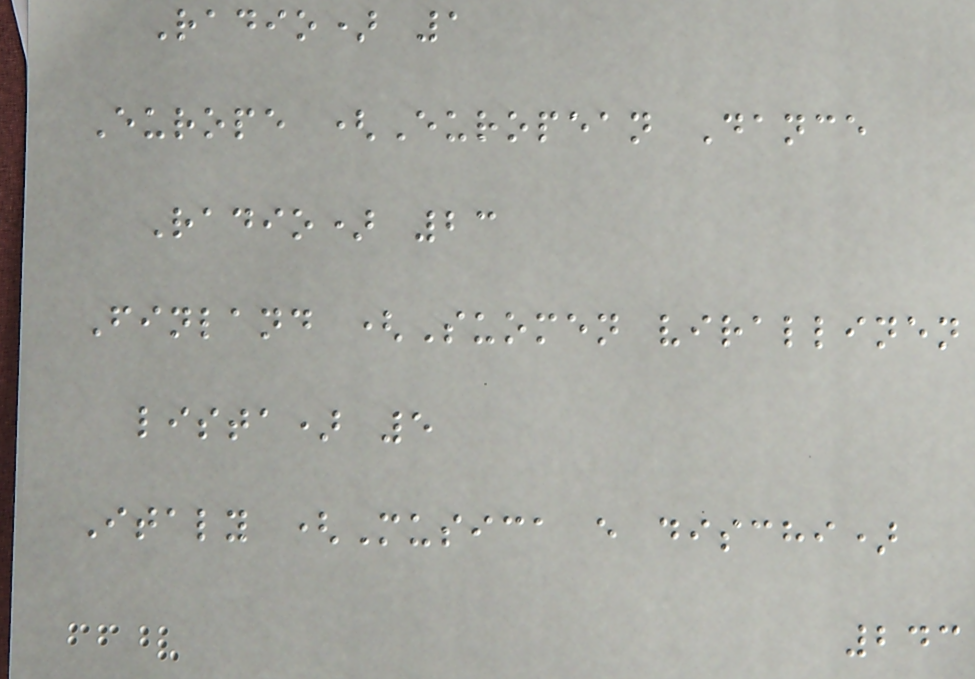Radio) 1
Europe (European Dance
Radio) 23
Finland (Suomen virallinen
lista) 5
Italy (Musica e dischi)
243
